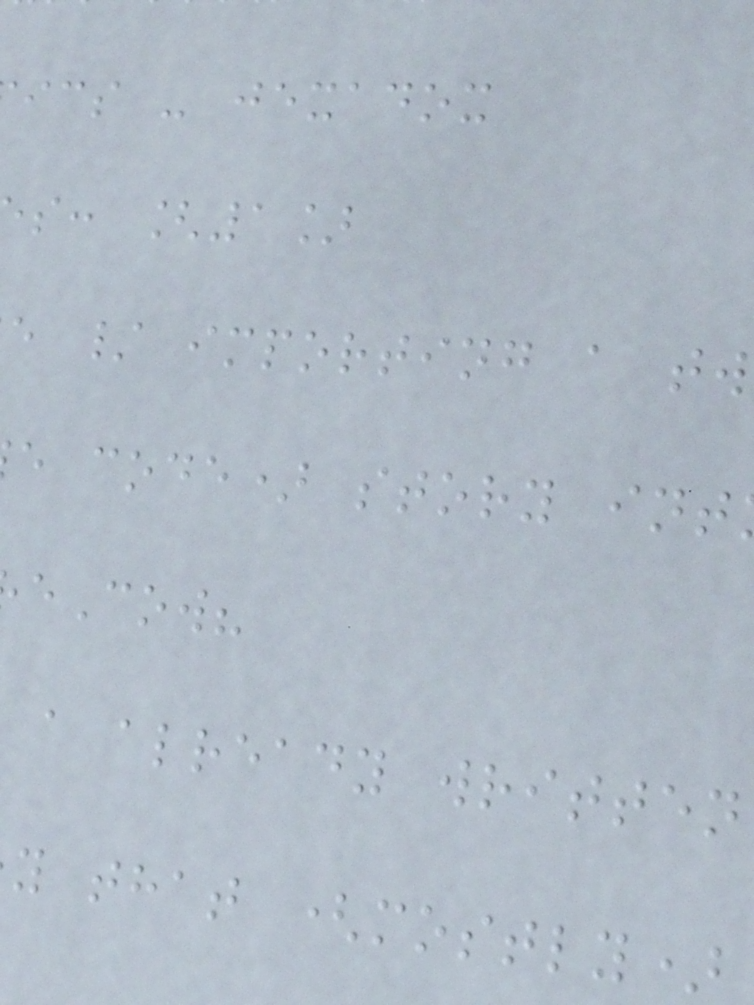ics - jexadox
s: [1]
e / importing a tw
e code) story int
eCow?
a already written
y that (mostly)
